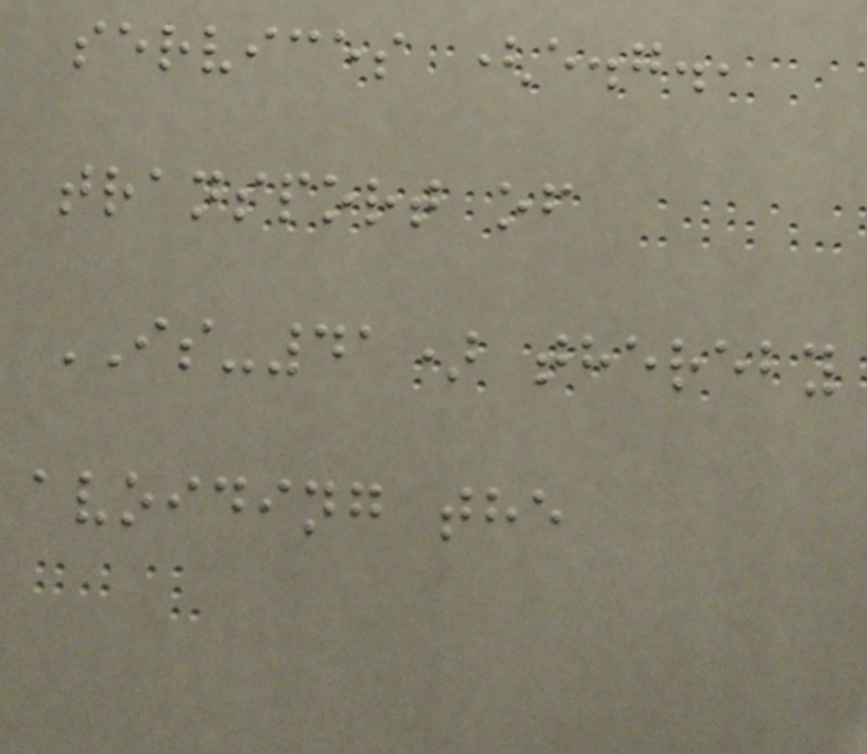services (e.g.,
transport of
IS-41) thereby
avoiding the
